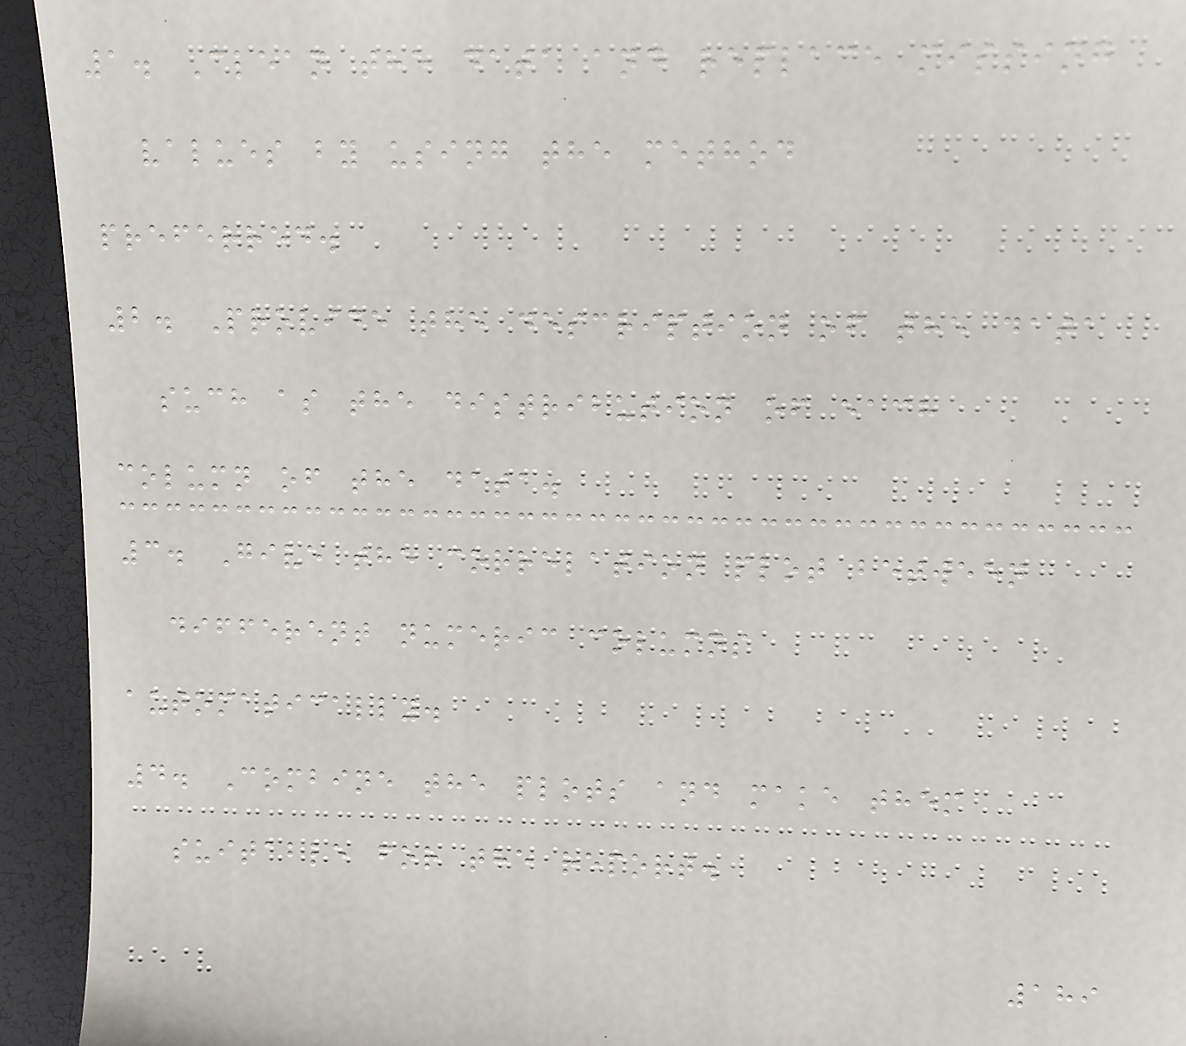1. Clean the data and replace missing
values by using the method
preferred.
2. Provide the description of the data
such as the distribution of each
column of the data.
3. Give the correlation plot between
different numeric columns
automatically.
4. Combine the plots and make them
suitable for the report.
189
